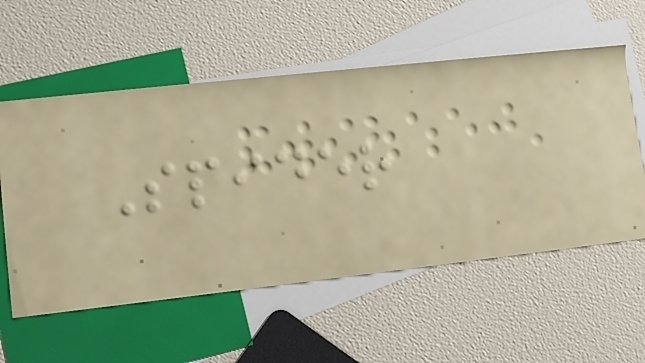Spider
